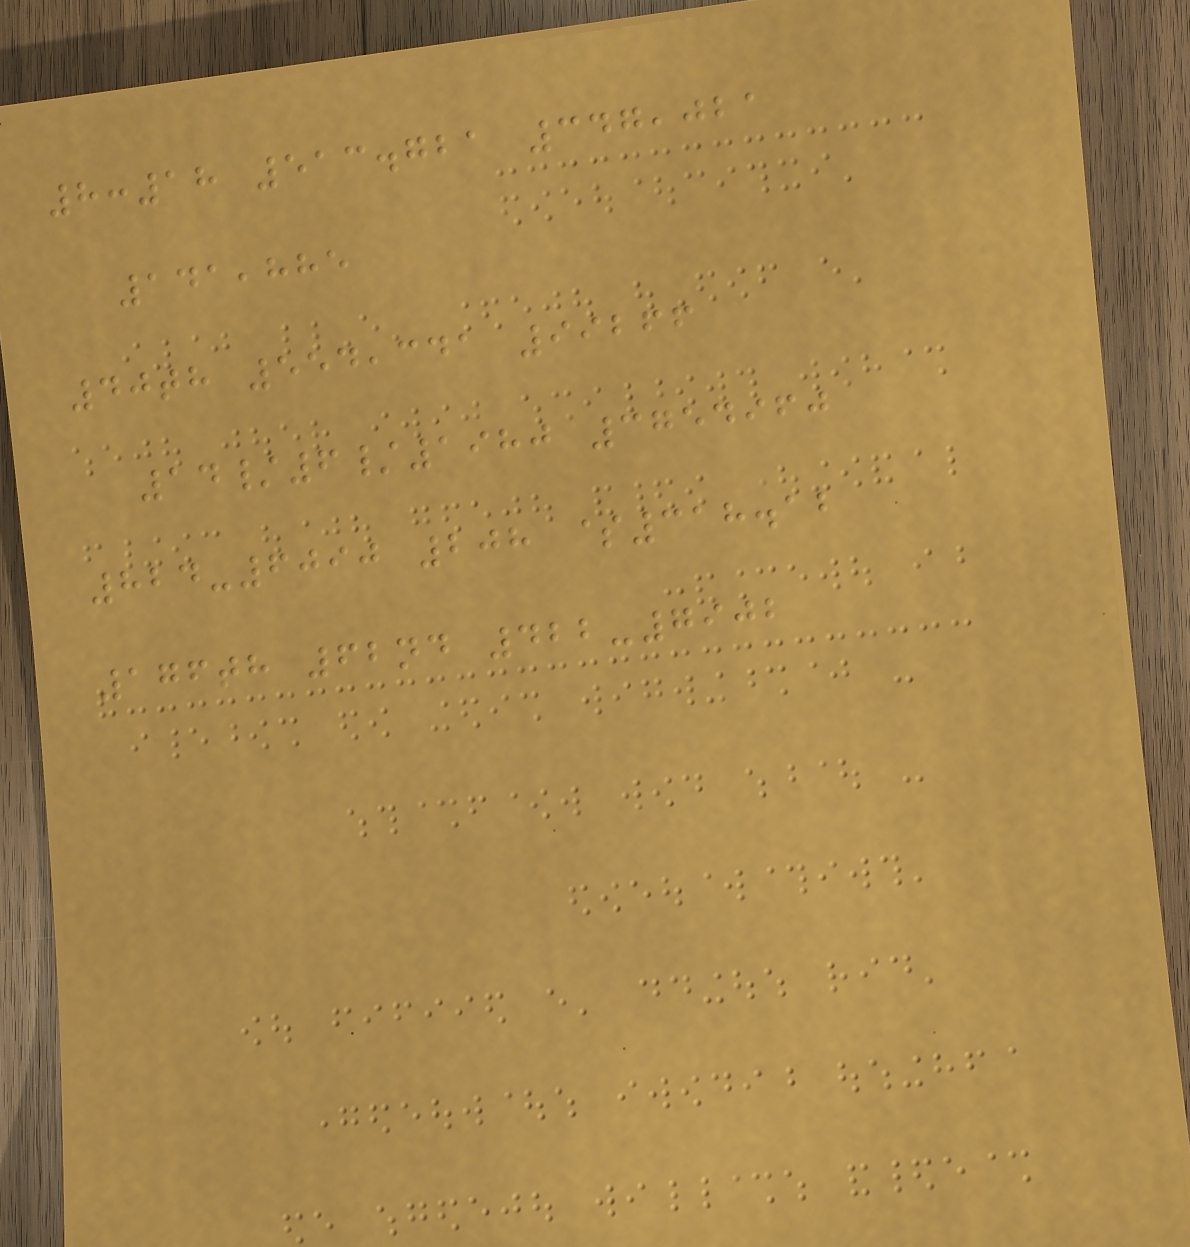8:18 513.721 347,021
141,885
40th 554,341 99266
14/6/1980 3754960
824-6090 208 $318.12
176th 62nd 422-7902
